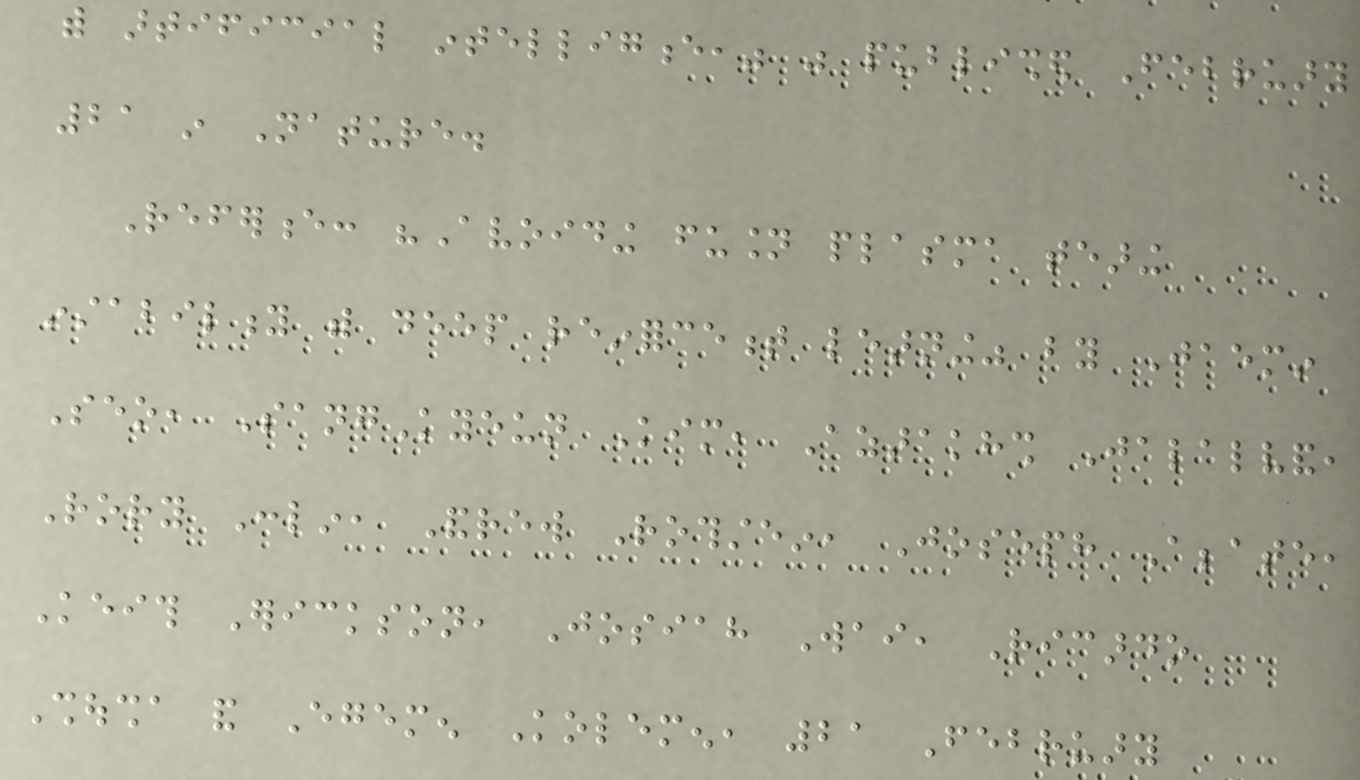with artificial intelligence," was published February
21 in Nature.
Reference: "Avoiding fusion plasma tearing
instability with deep reinforcement learning" by Jaemin
Seo, SangKyeun Kim, Azarakhsh Jalalvand,
Rory Conlin, Andrew Rothstein, Joseph Abbate,
Keith Erickson, Josiah Wai, Ricardo
Shousha and Egemen Kolemen, 21 February
